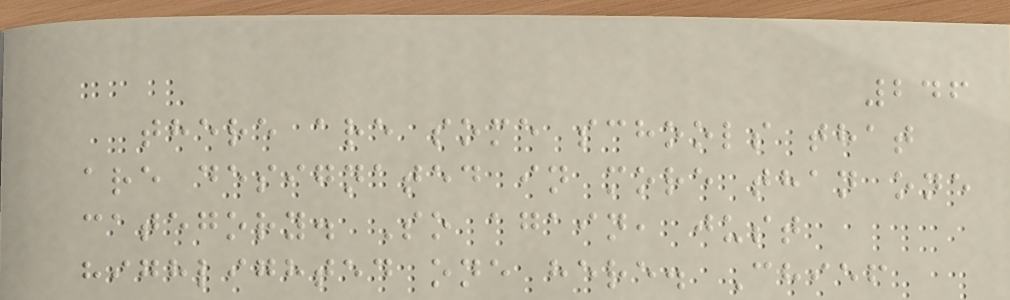246
there are some schools that
are designated in more than one
category. So again, just
highlighted one here. Chief
